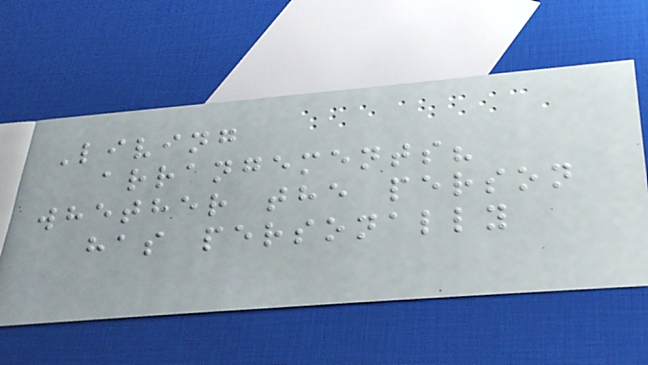Living
arrangements?
whether the person
has personally
